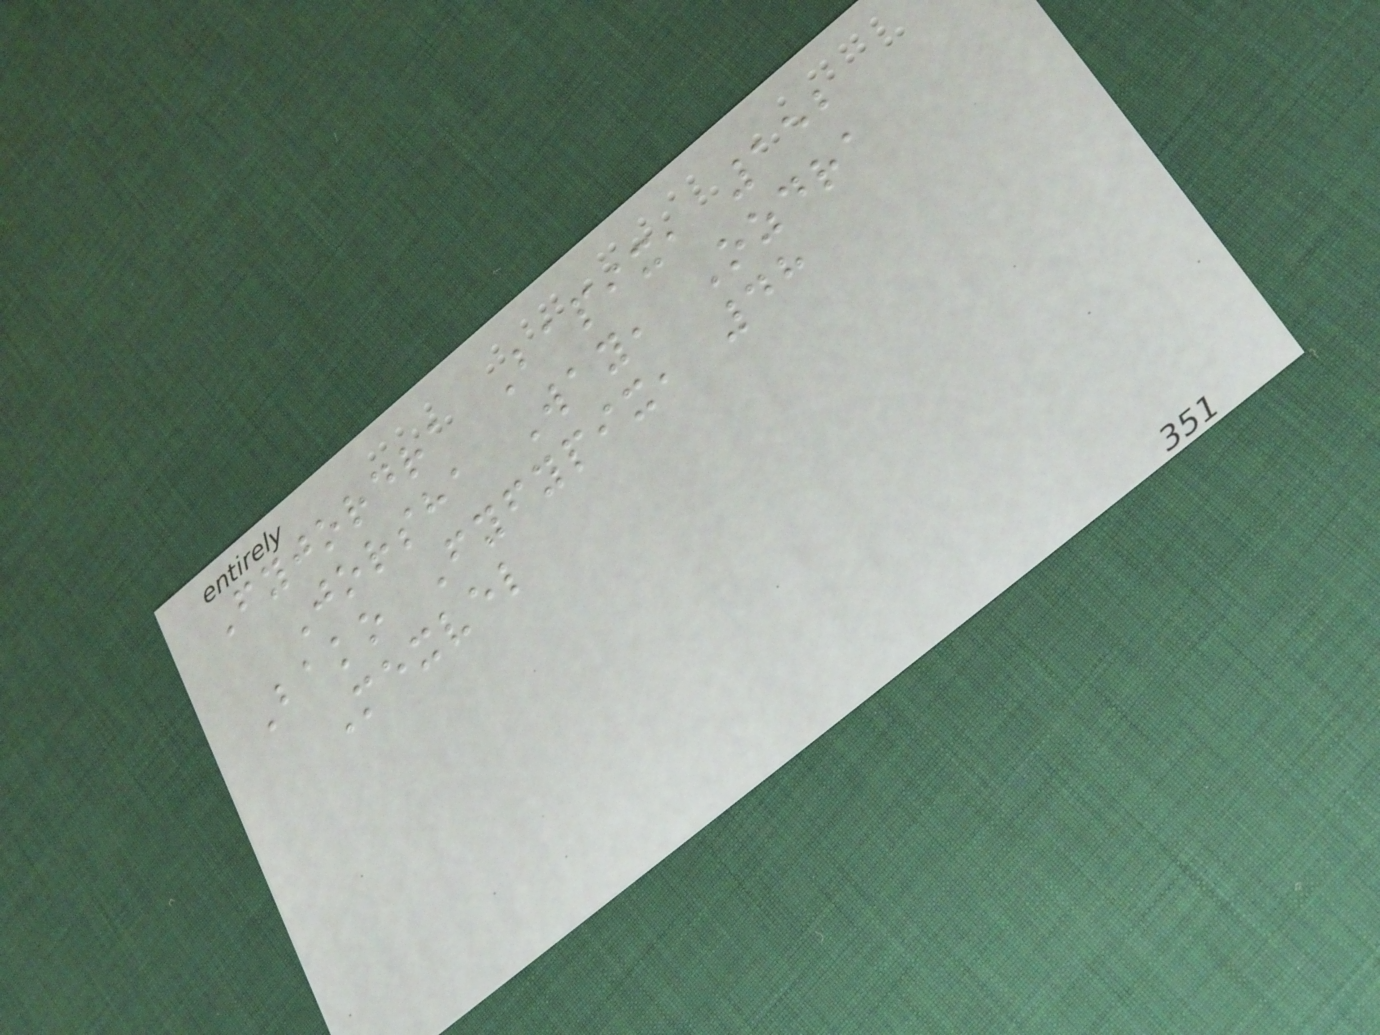Fyjordra Bapix, 152
Jorsha Way, Ozdra
Bako Fyfypix, 48
Mexvel
